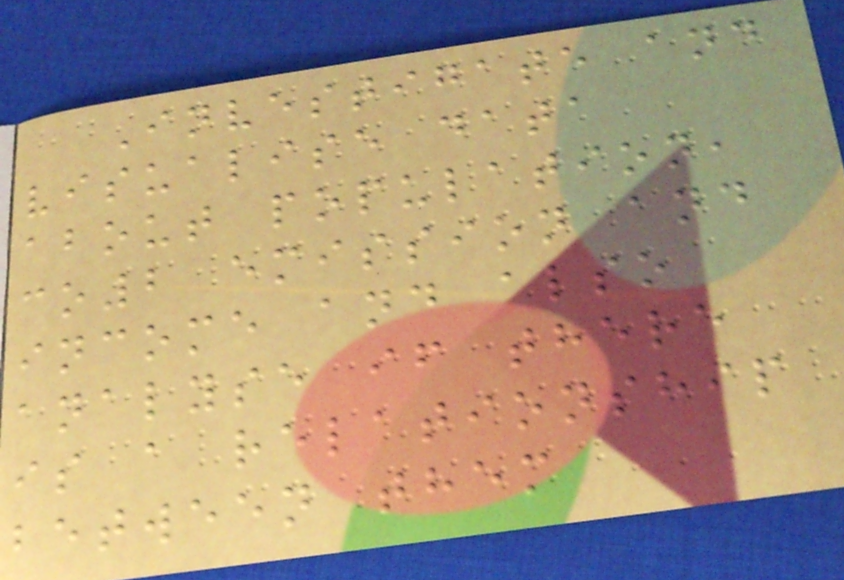Investigate and
visualise data
about population,
co2 emission and
income and also
analyse if there
is a relationship
between them
